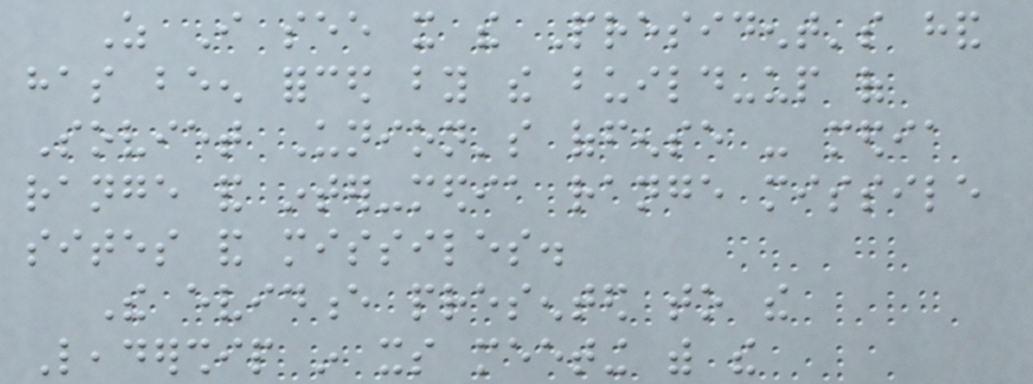As I see it the President's hand
has been forced by the build-up of
Soviet Union's offense - media
range and inter-media range missile
sites and missiles.
The evidence presented to the
Leadership in its meeting with the
